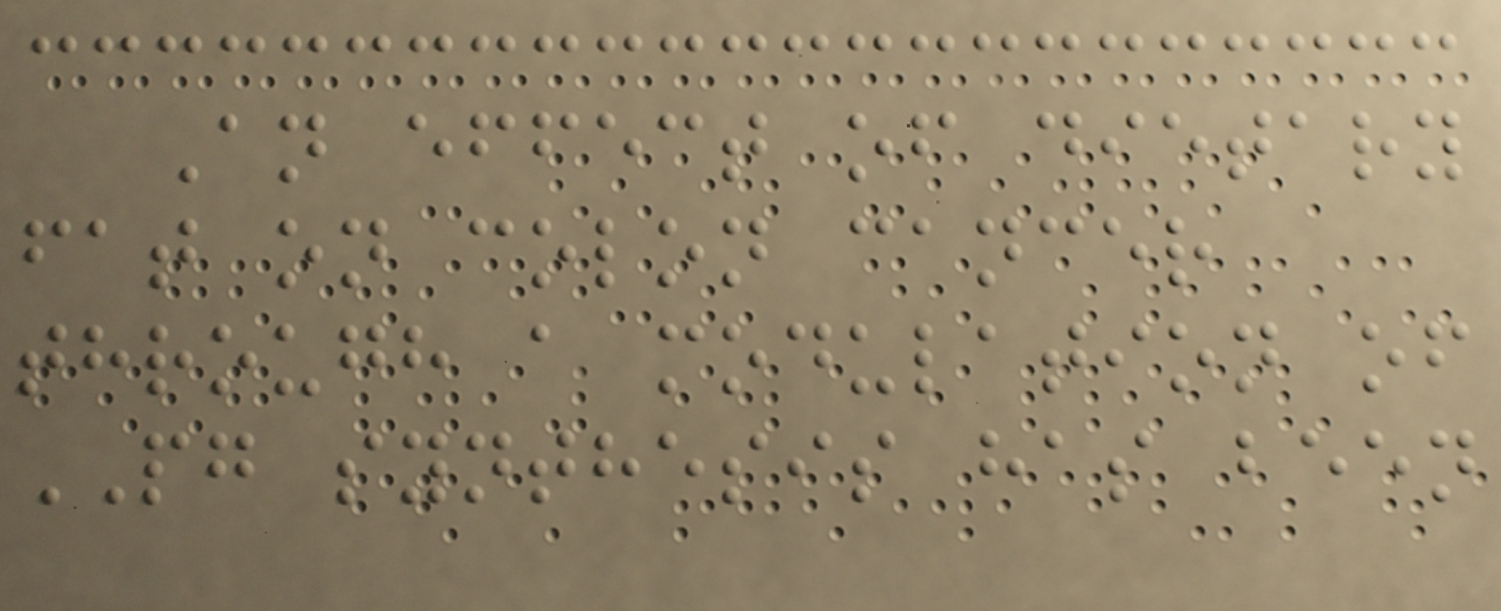An effect of dietary
fat on colon cancer
through a modulation of
PG synthesis has been
